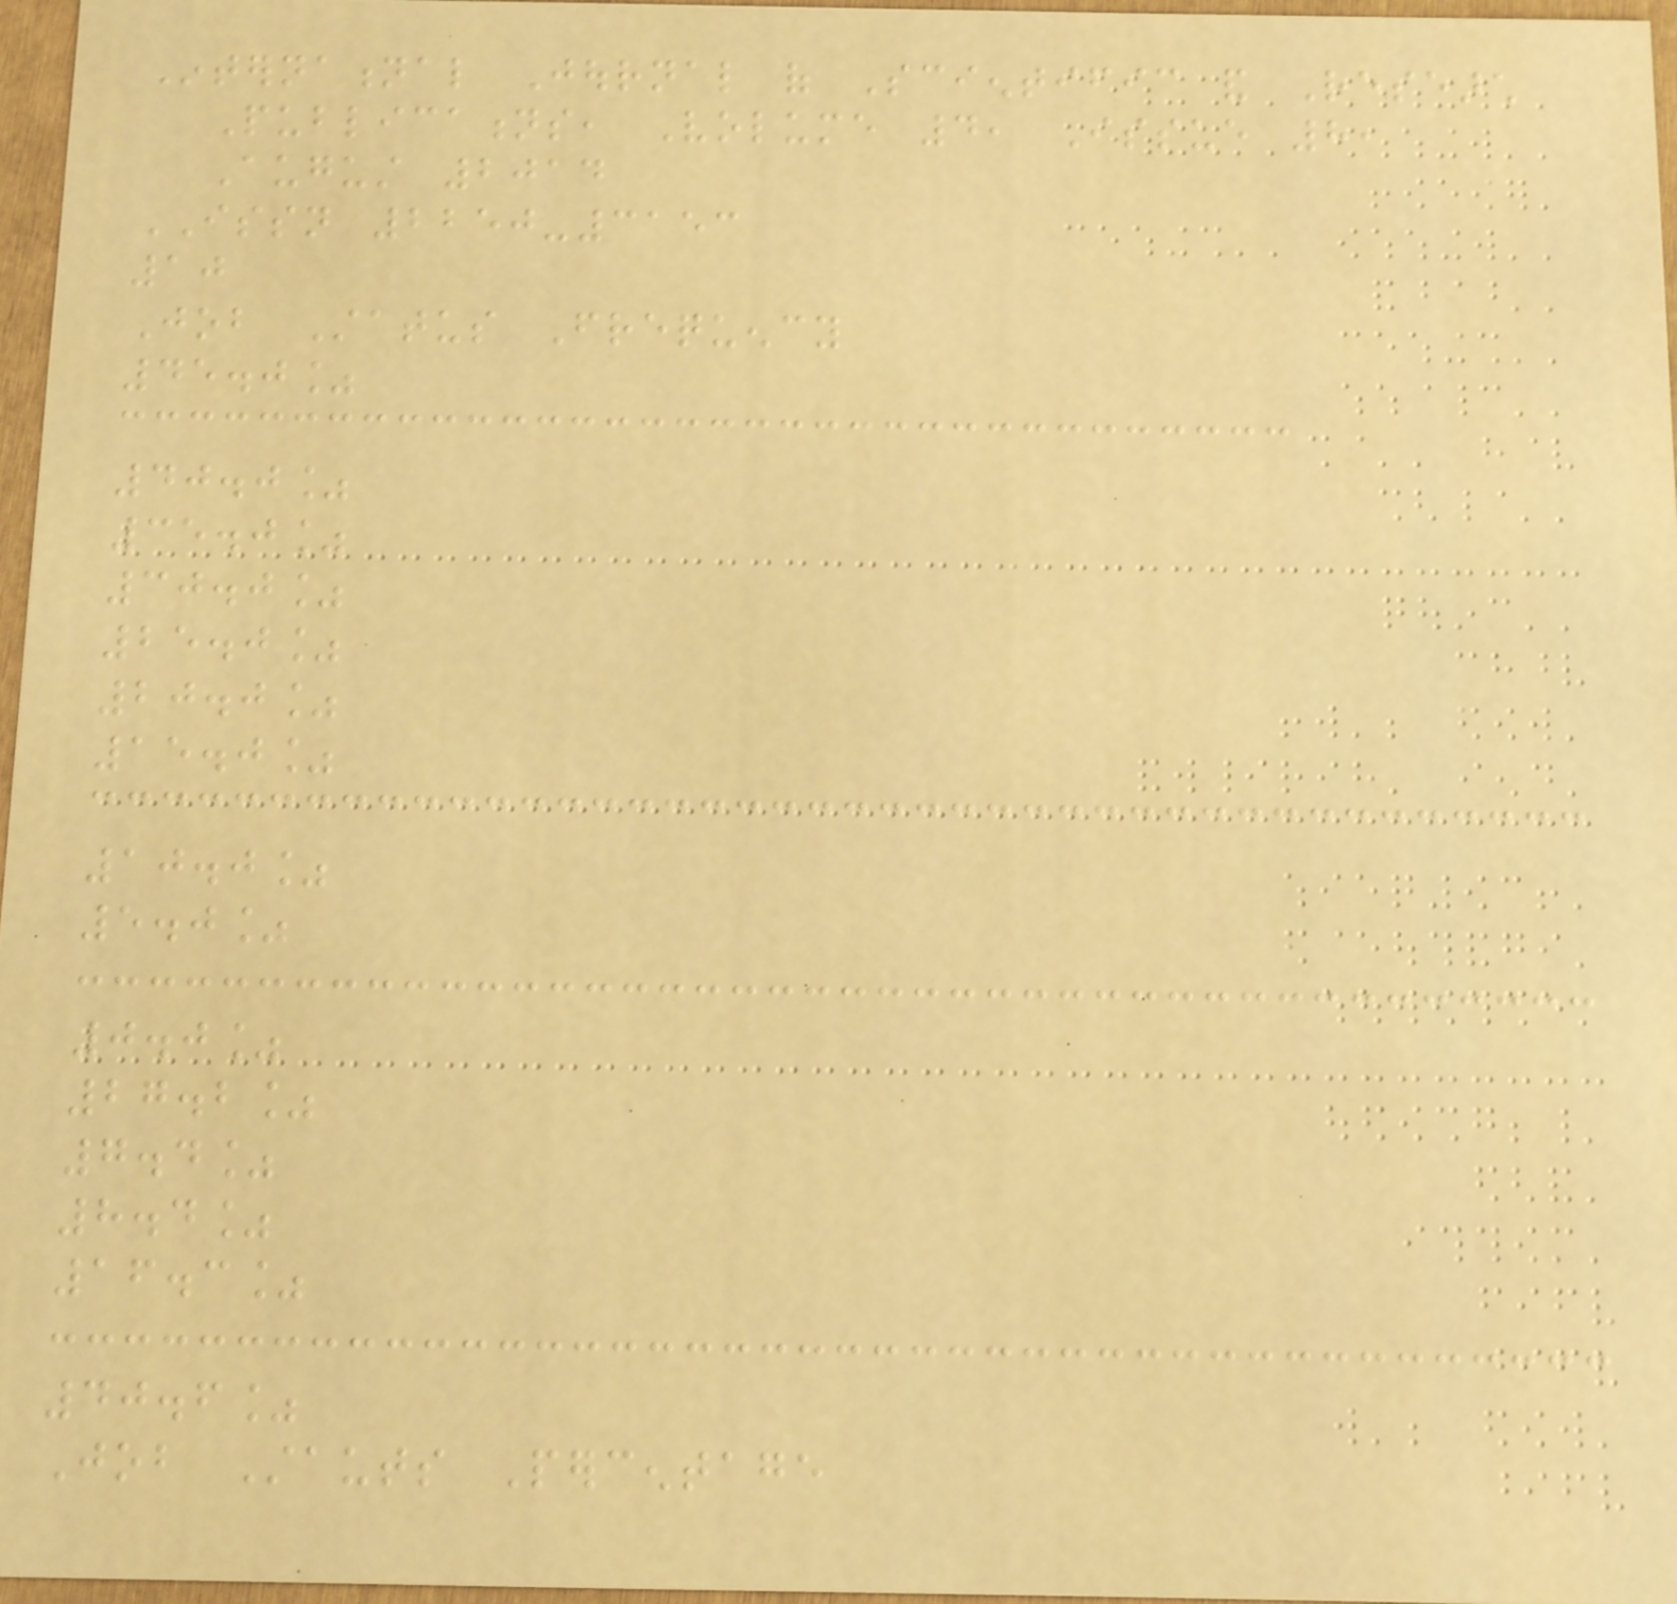International Journal of Scientific and Research
Publications, Volume 4, Issue 8,
August 2014
ISSN 2250-3153
10
Job Status Frequency
45.0%
40.0%
35.0%
30.0%
25.0%
20.0%
15.0%
10.0%
5.0%
0.0%
27.2%
7.4%
8.4%
16.3%
40.6%
Job Stauts Percentage
